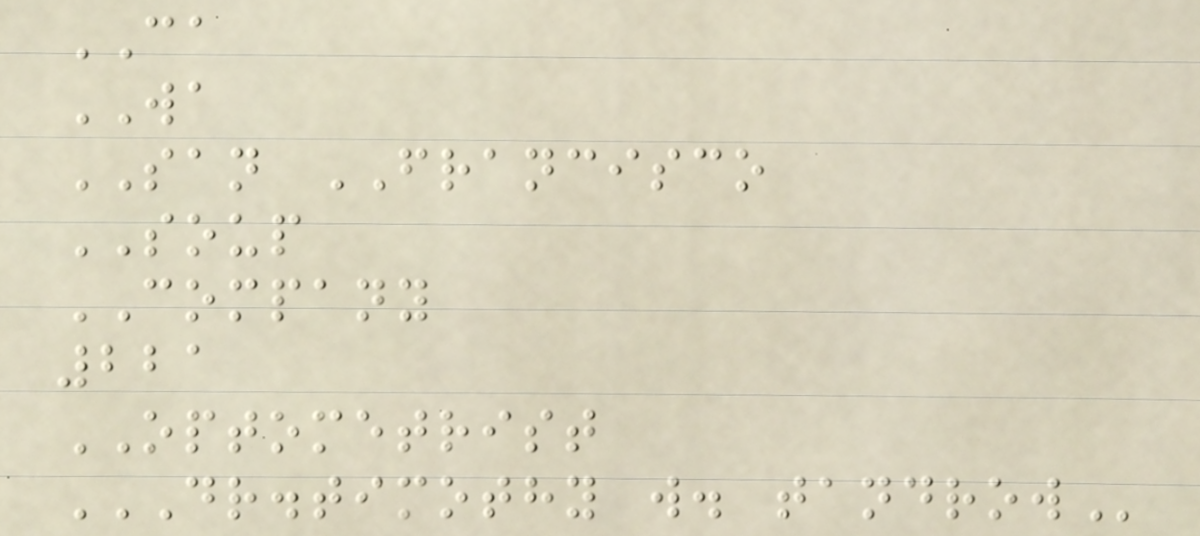CA
WA
SAN FRANCISCO
SOUP
COMPANY
221
OPTOMETRIST
DR.TIMOTHY W. TANDROW
